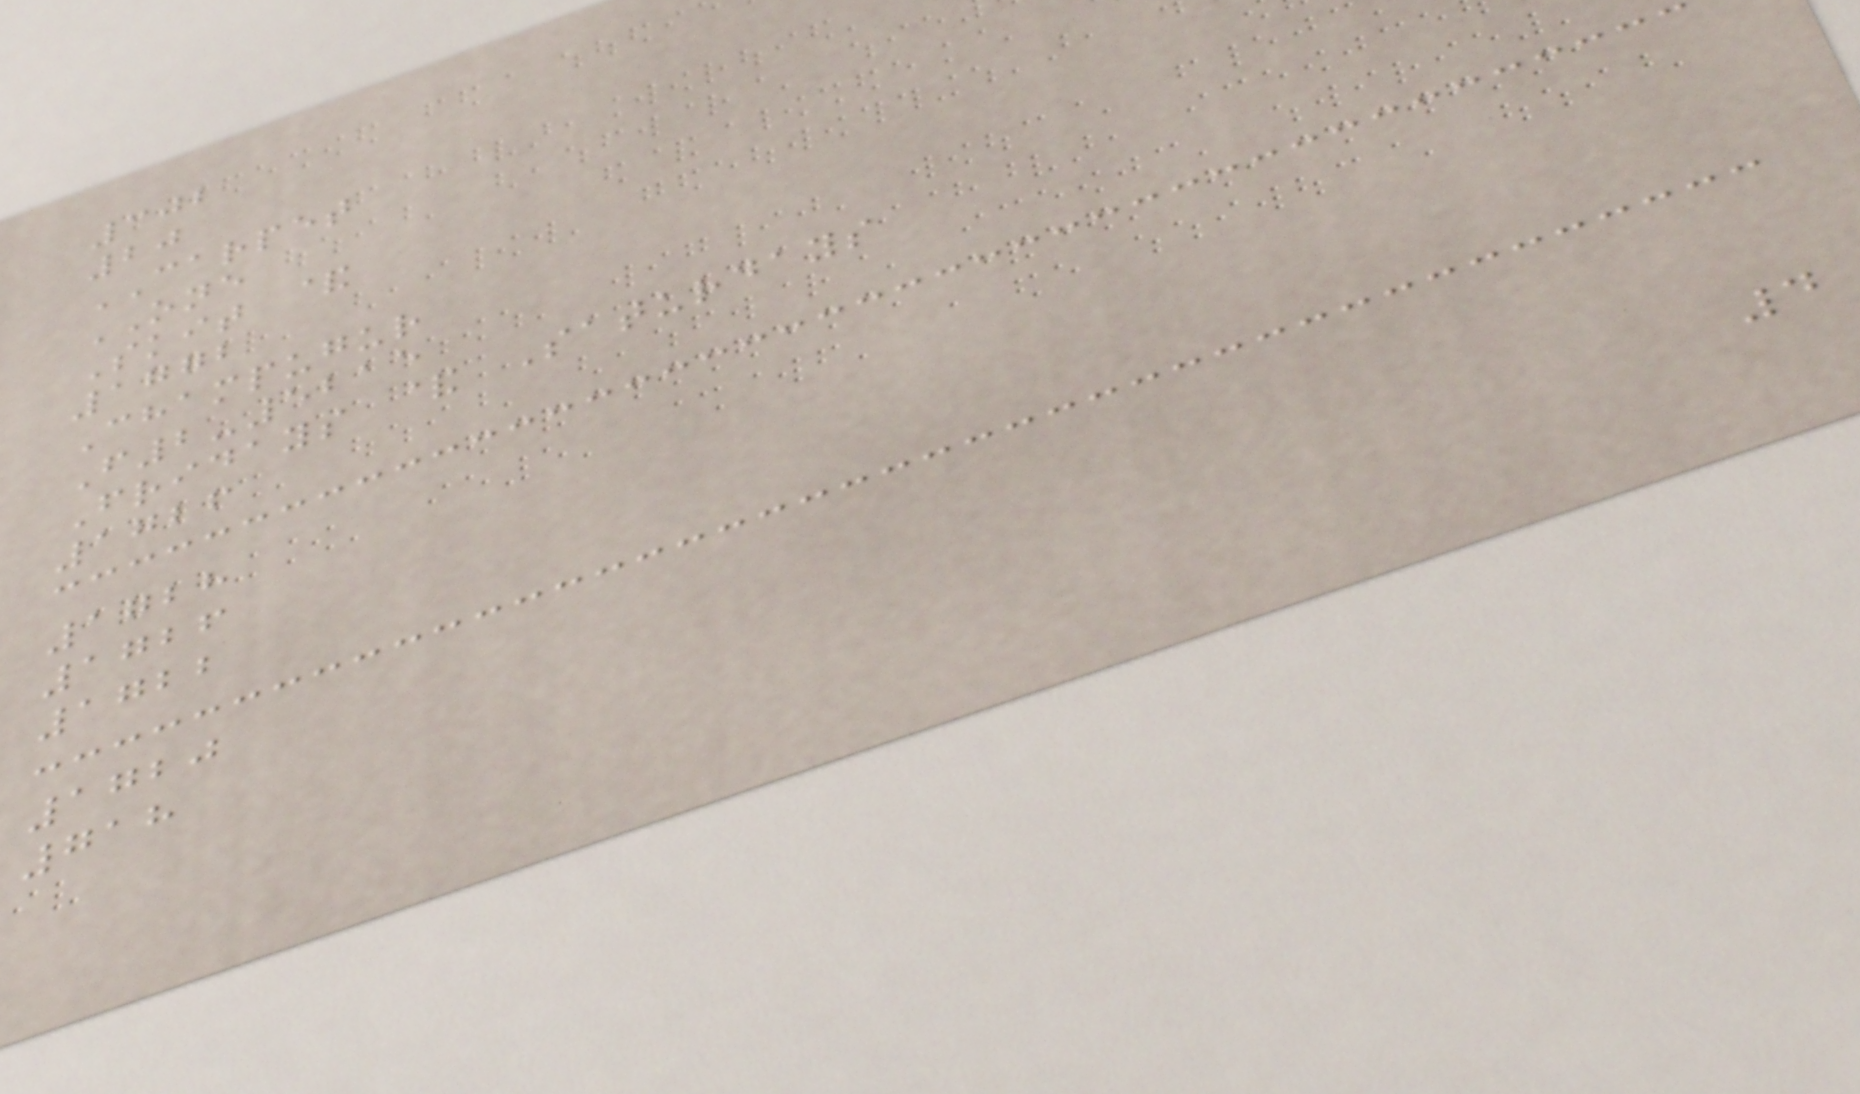302
20
CARPET
ONE
Skit &
1772
Champugur
F2-5215
Fridays & Saturdays
1726
1728
1726
1722
1720
718
4
